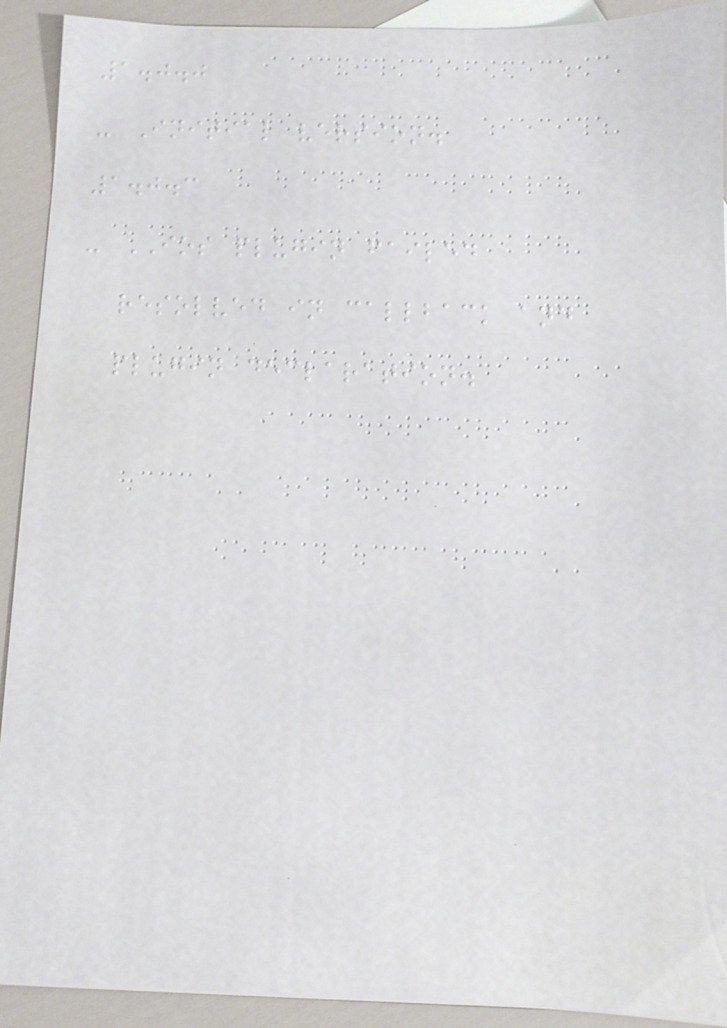1.0.0
- Initial version.
1.0.3
- IOS plugin failed
resolved in callback and
plugin declaration.
